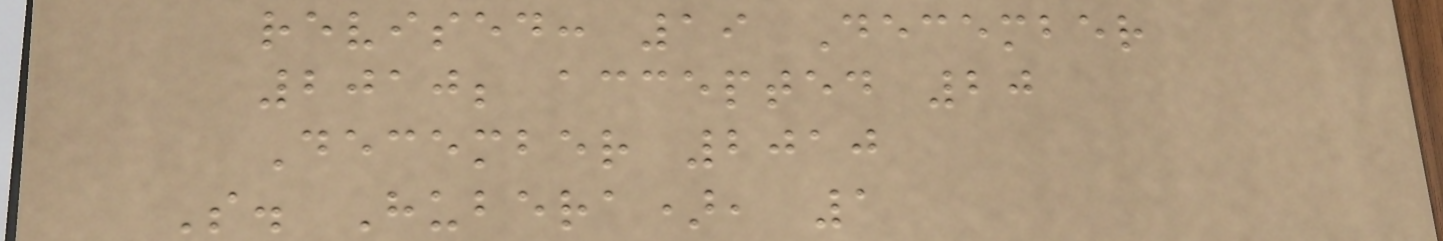revised: 19 December
2010; accepted 20
December 2010
S. Hubera), 1
